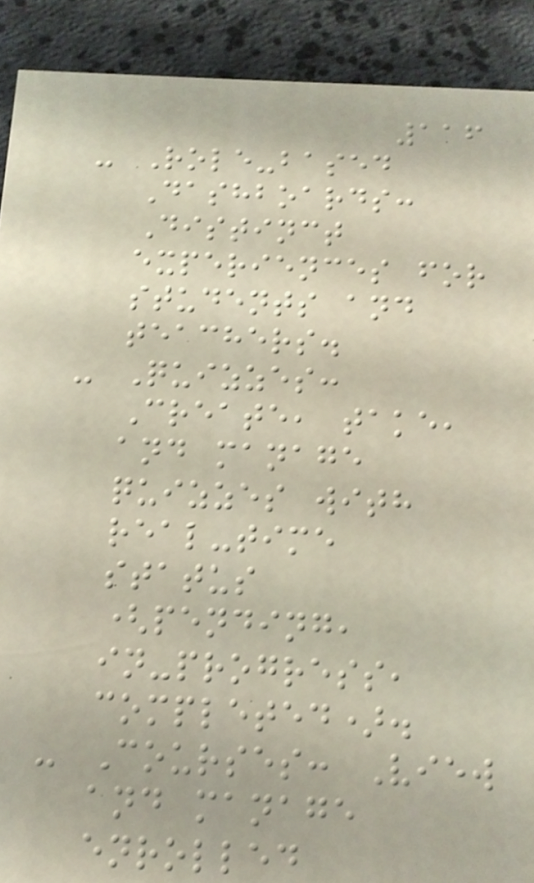116
- Role-based
Dashboards:
Distinct
experiences for
students and
teachers.
- Quizzes:
Create, take,
and manage
quizzes with
real-time
status
(pending,
in-progress,
completed).
- Courses: View
and manage
enrolled
